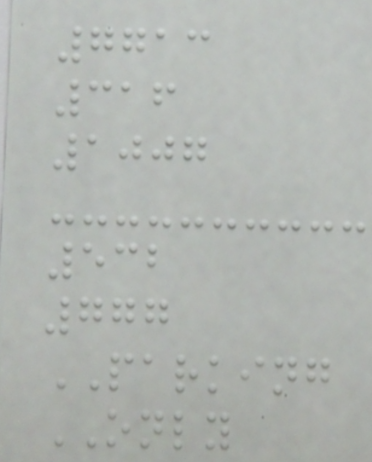7713
316
1007
532
777
PARKING
ONLY
